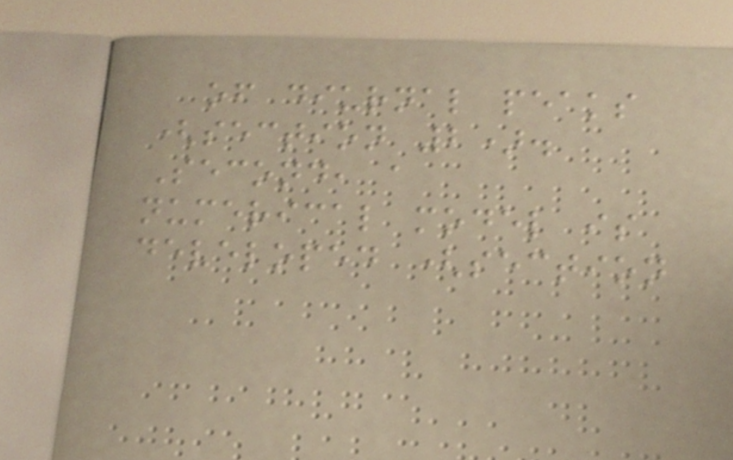of diurnal peaks
(section 2).
Second, a
numerical model is
developed (section
